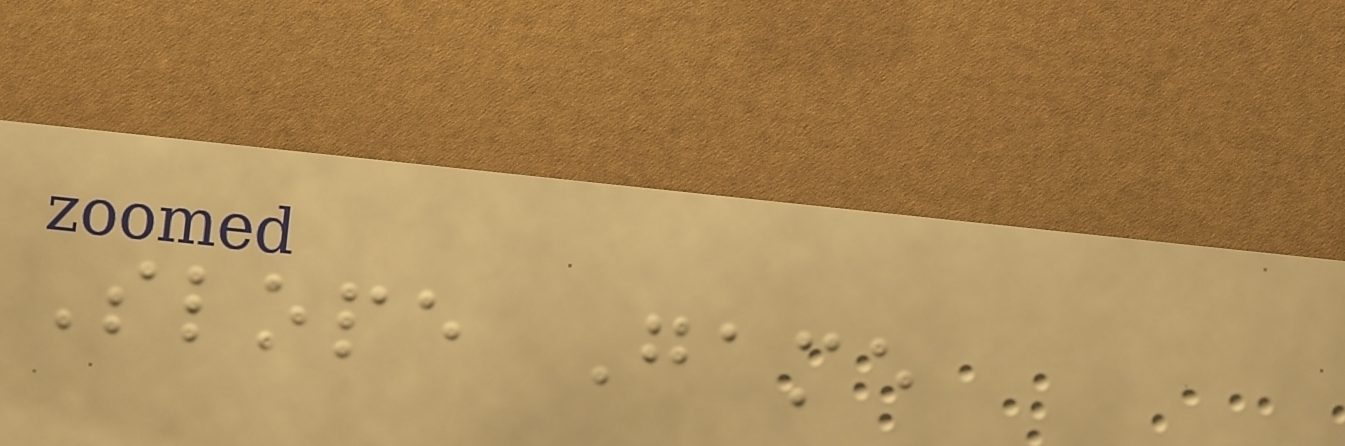Slope Game
